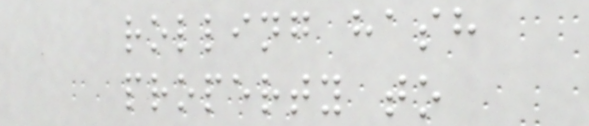rolling hash
property to
